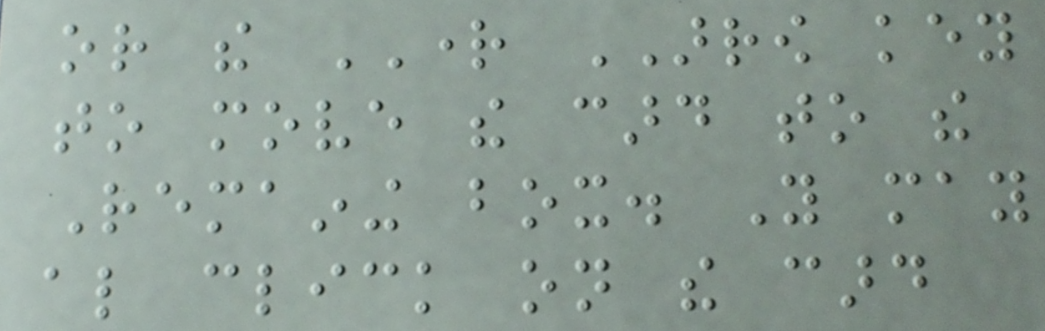or the RIGHT ARROW key
to move the card to the
Remaining box. You may
also click on the card
